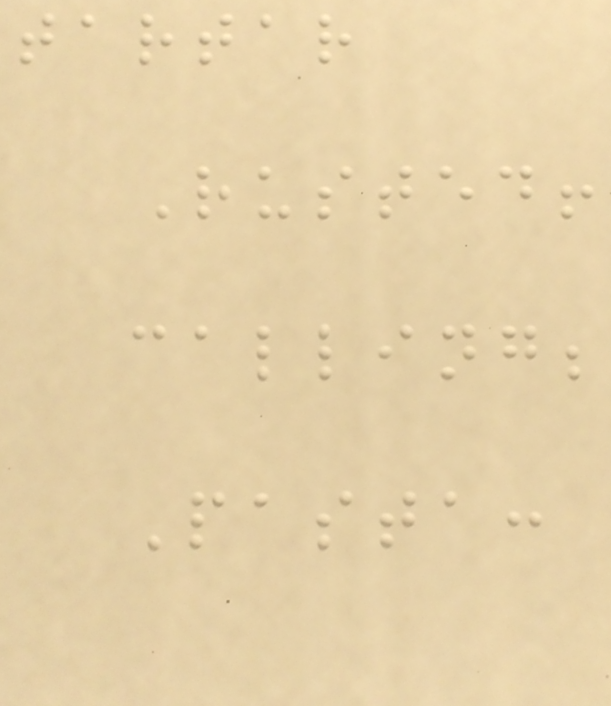tartar
Rusted!
calling;
Pasta:
